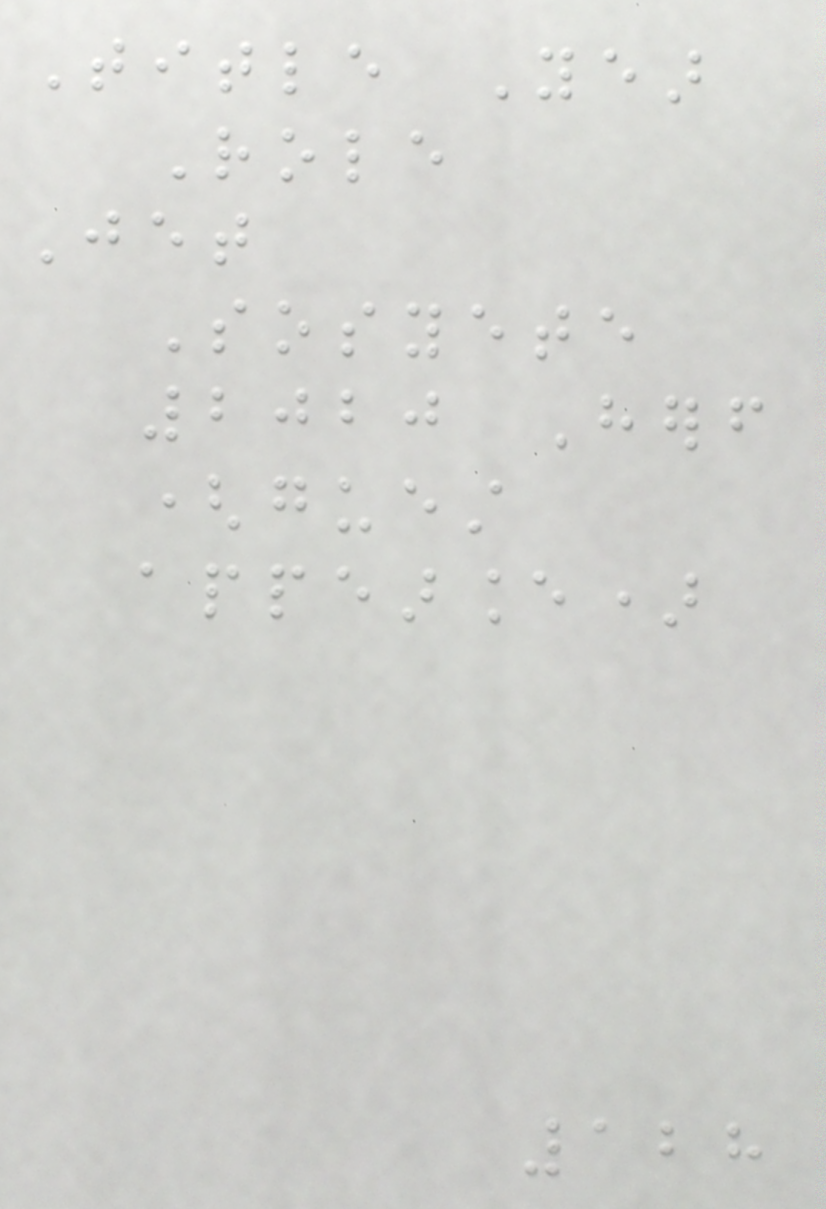Title Year
Role
Jet
Sosyete
2020 Herself
(guest
appearance)
128
